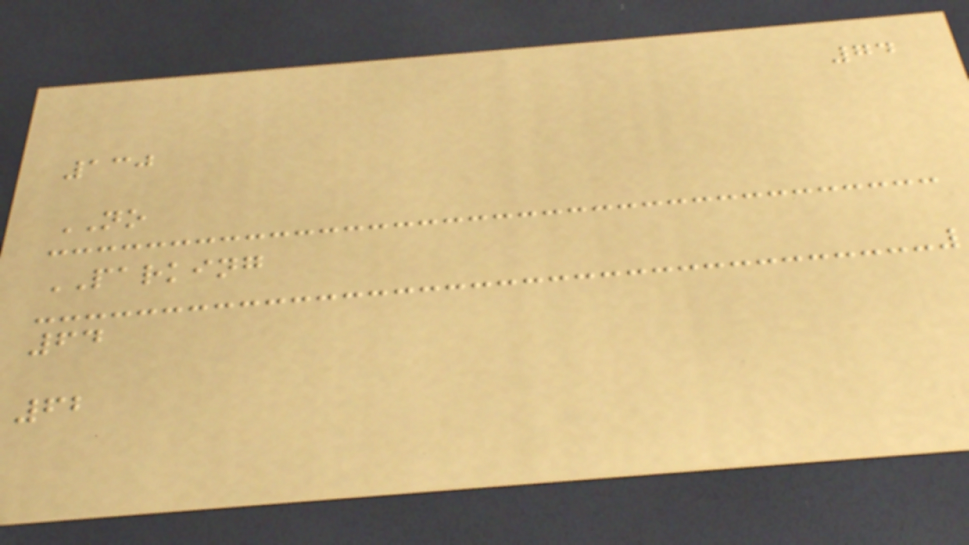74
130
NO
PARKING
64
62
